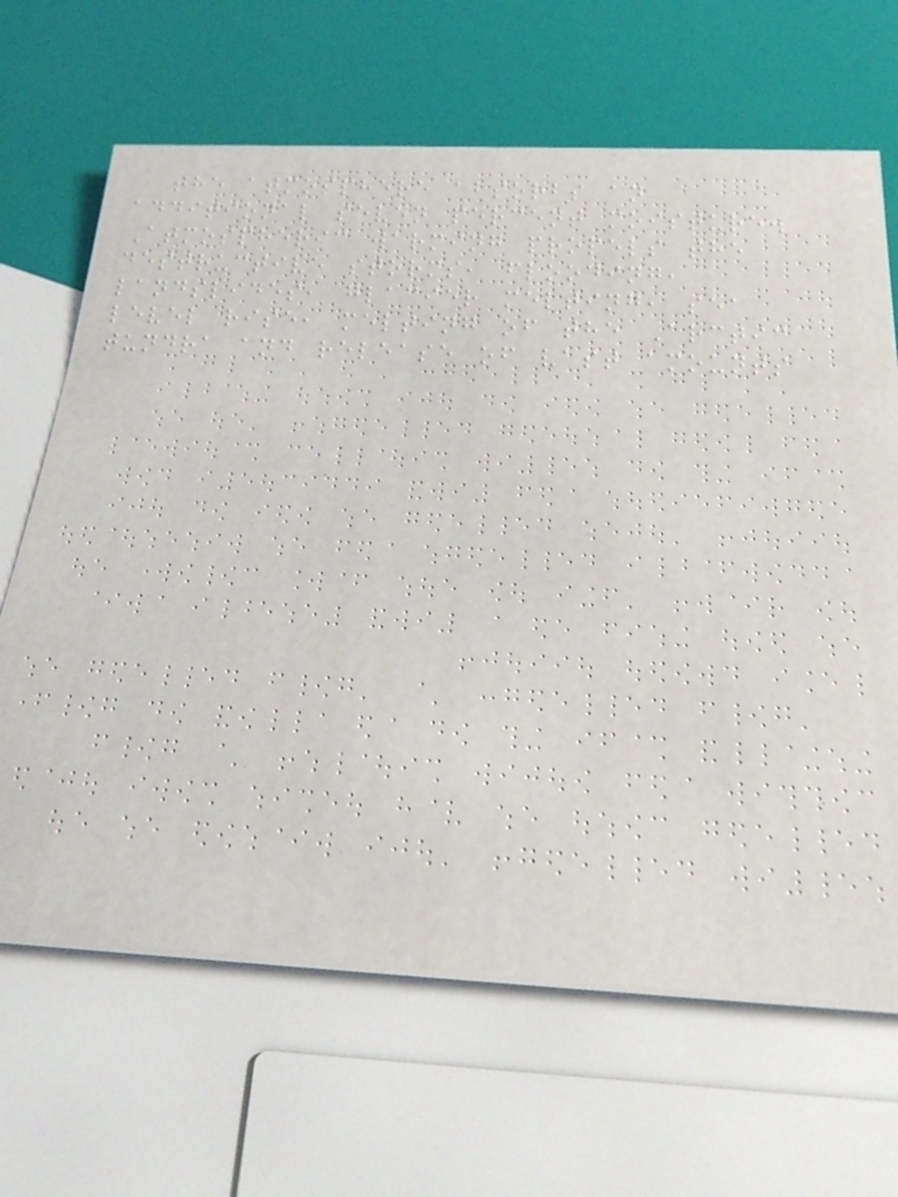the atmosphere absorbs an
additional seven percent moisture.
Atmospheric warming propels the
destructive storms, flooding,
landslides, glacier melting, sea
level rise, melting of the Arctic
tundra and release of vast amounts
